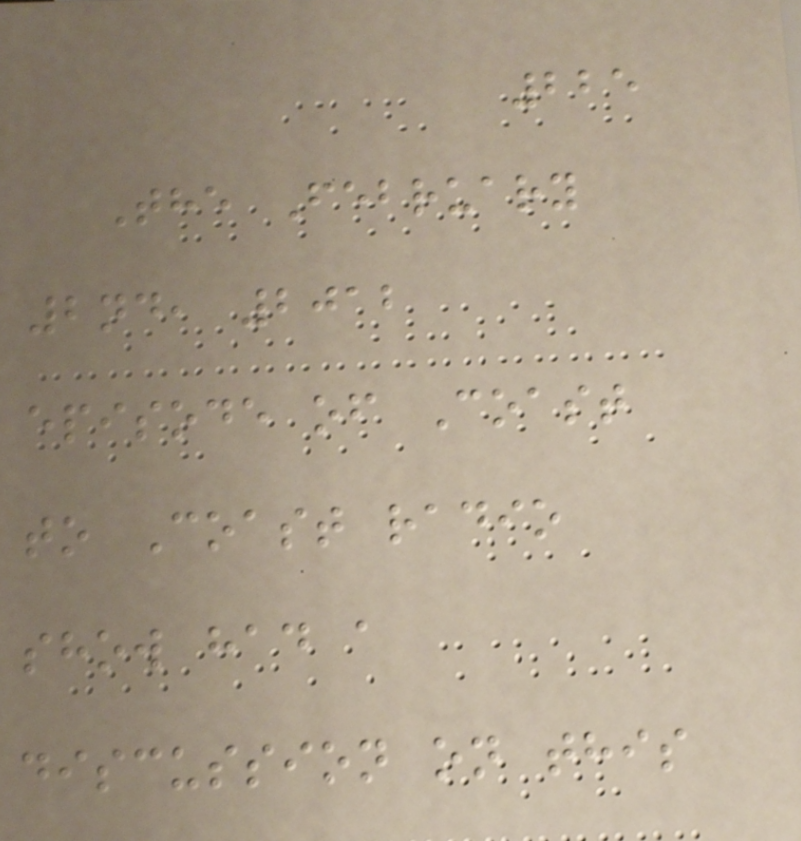225
The February
2nd, 2012
episode of Coast
to Coast radio
show had a
discussion on this
